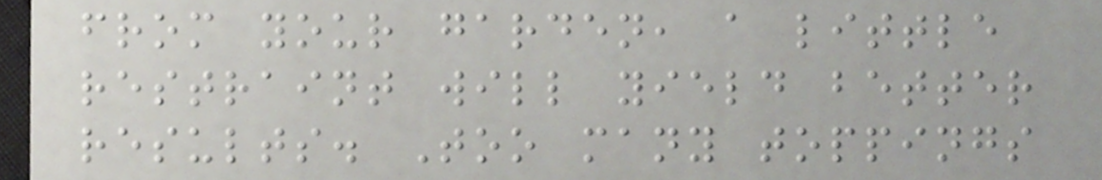from your garden, a little
restraint will yield better
results. Too many toppings
